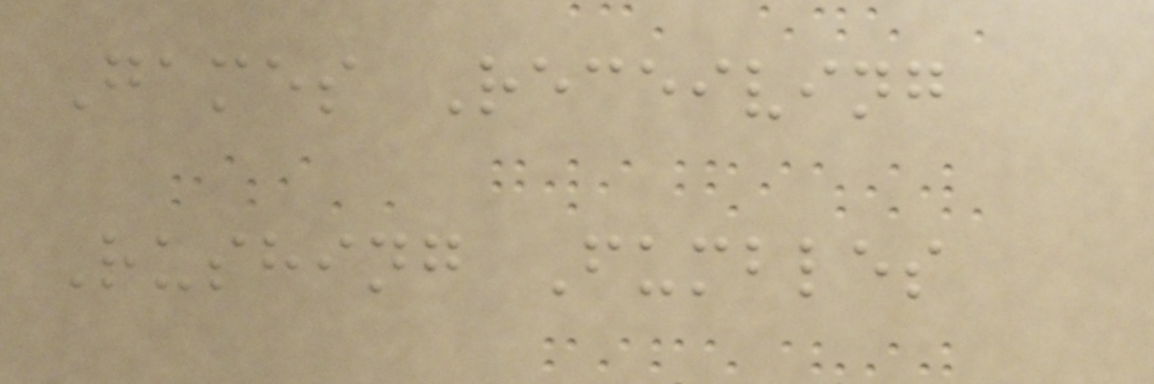Games Receiving
Rushing Fumbles
